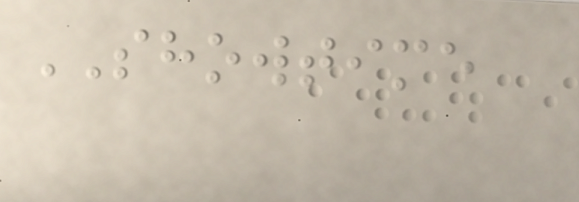SHOWTIME
